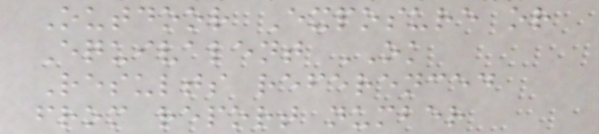Outdoor Exposure or
Equivalent OK
Results referenced
from report number
